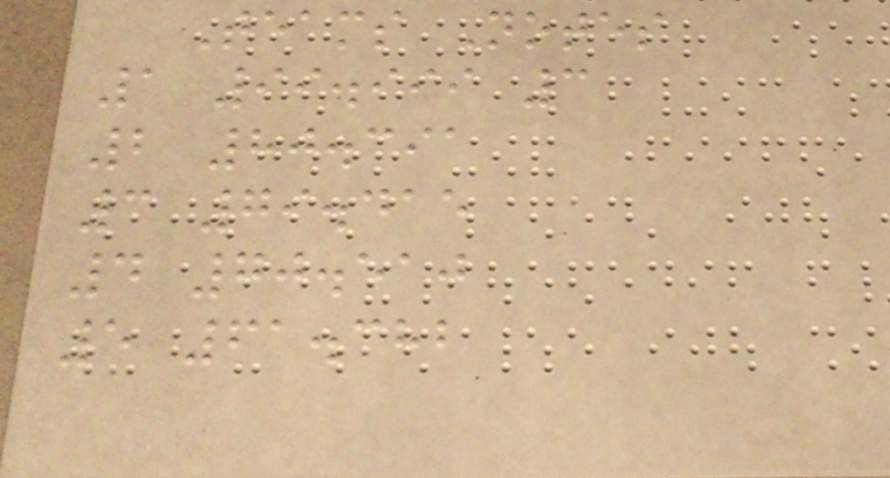Teams Notes
1 99.999 3
2 80.391
3 79.415
4 70.510
5 61.382
